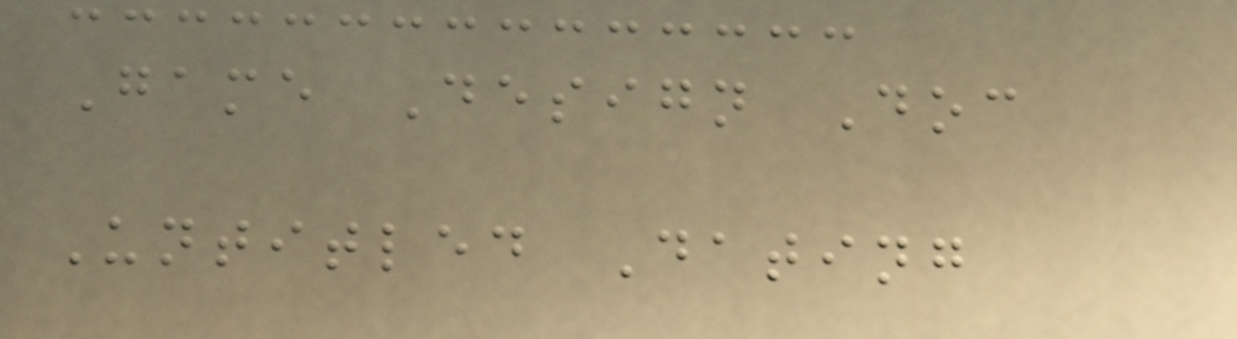Game Design Doc
Untitled Dating
